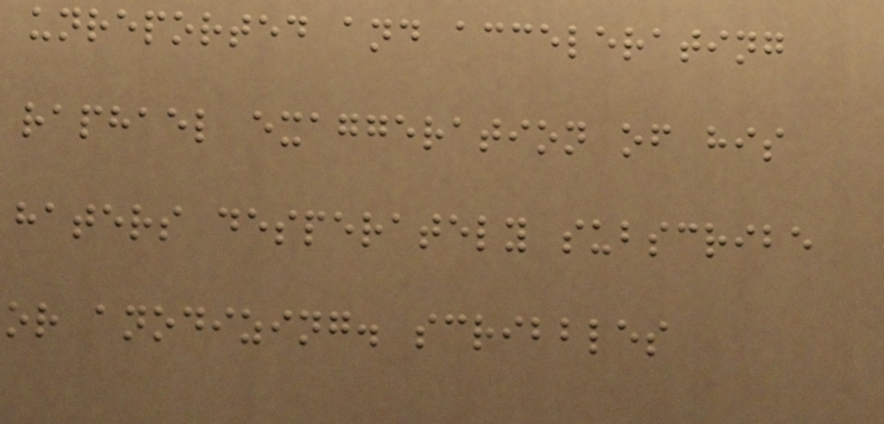unreported and accelerating
raphael exaggeration of his
haters desperately subscribe
or anodizing. scribbles
